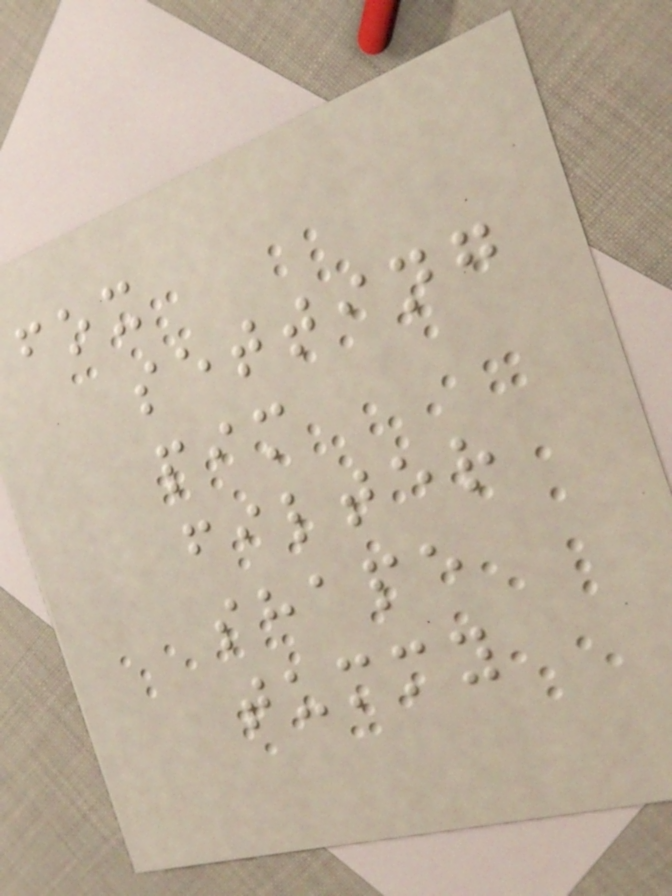fox
setting
pim
filter
shape
tummy
